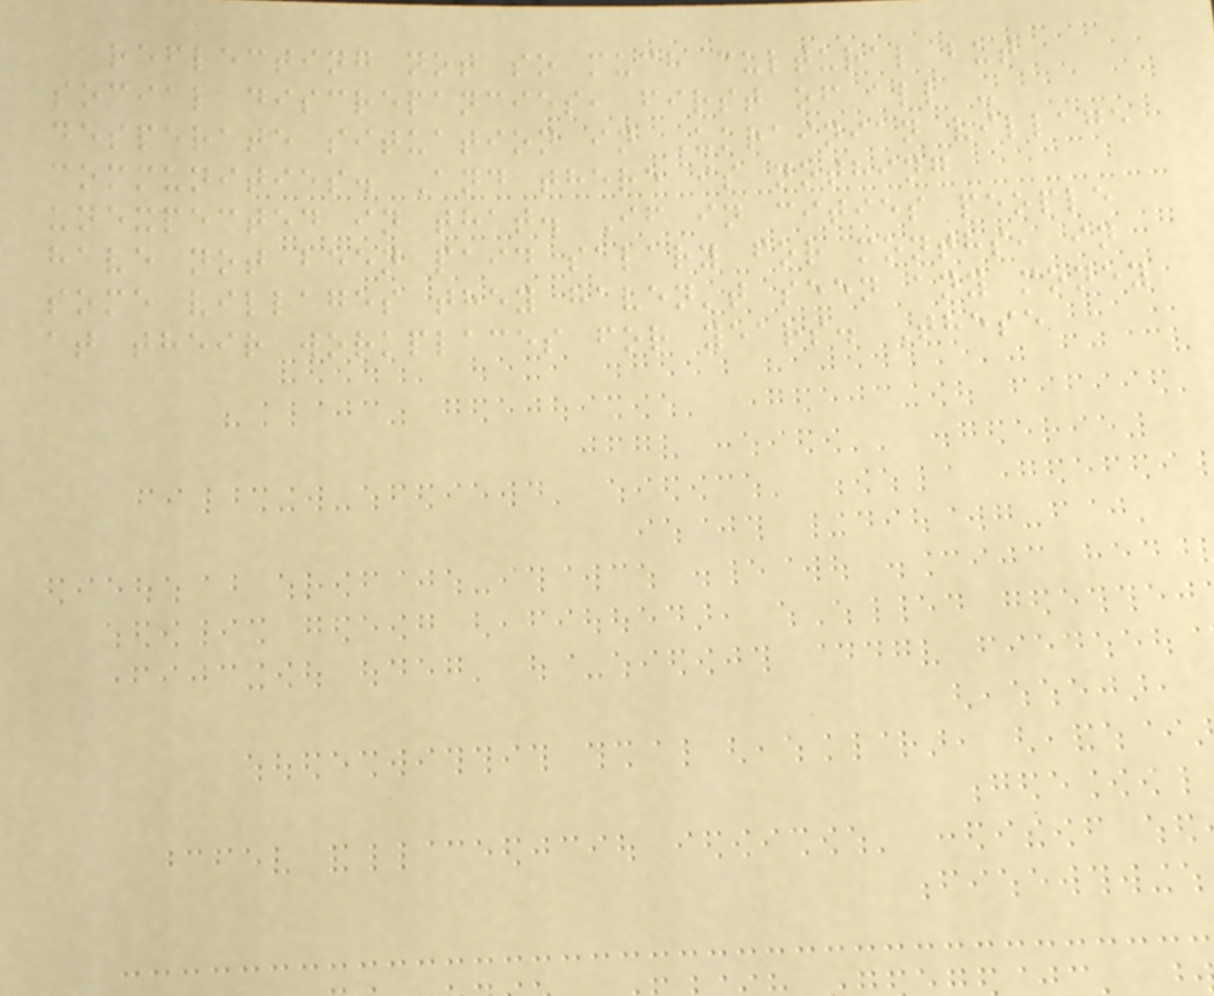reflecting not so much cultural but
social discrepancies, first of all -
desperate situation in Ukrainian village
communities. And there is nothing
unexpected in that. If in cities people
have not been paid salary for months, in
some villages they haven't seen any money
at their workplaces for years. These
